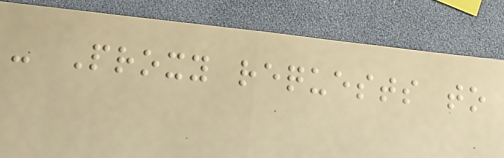- Proxy requests to
